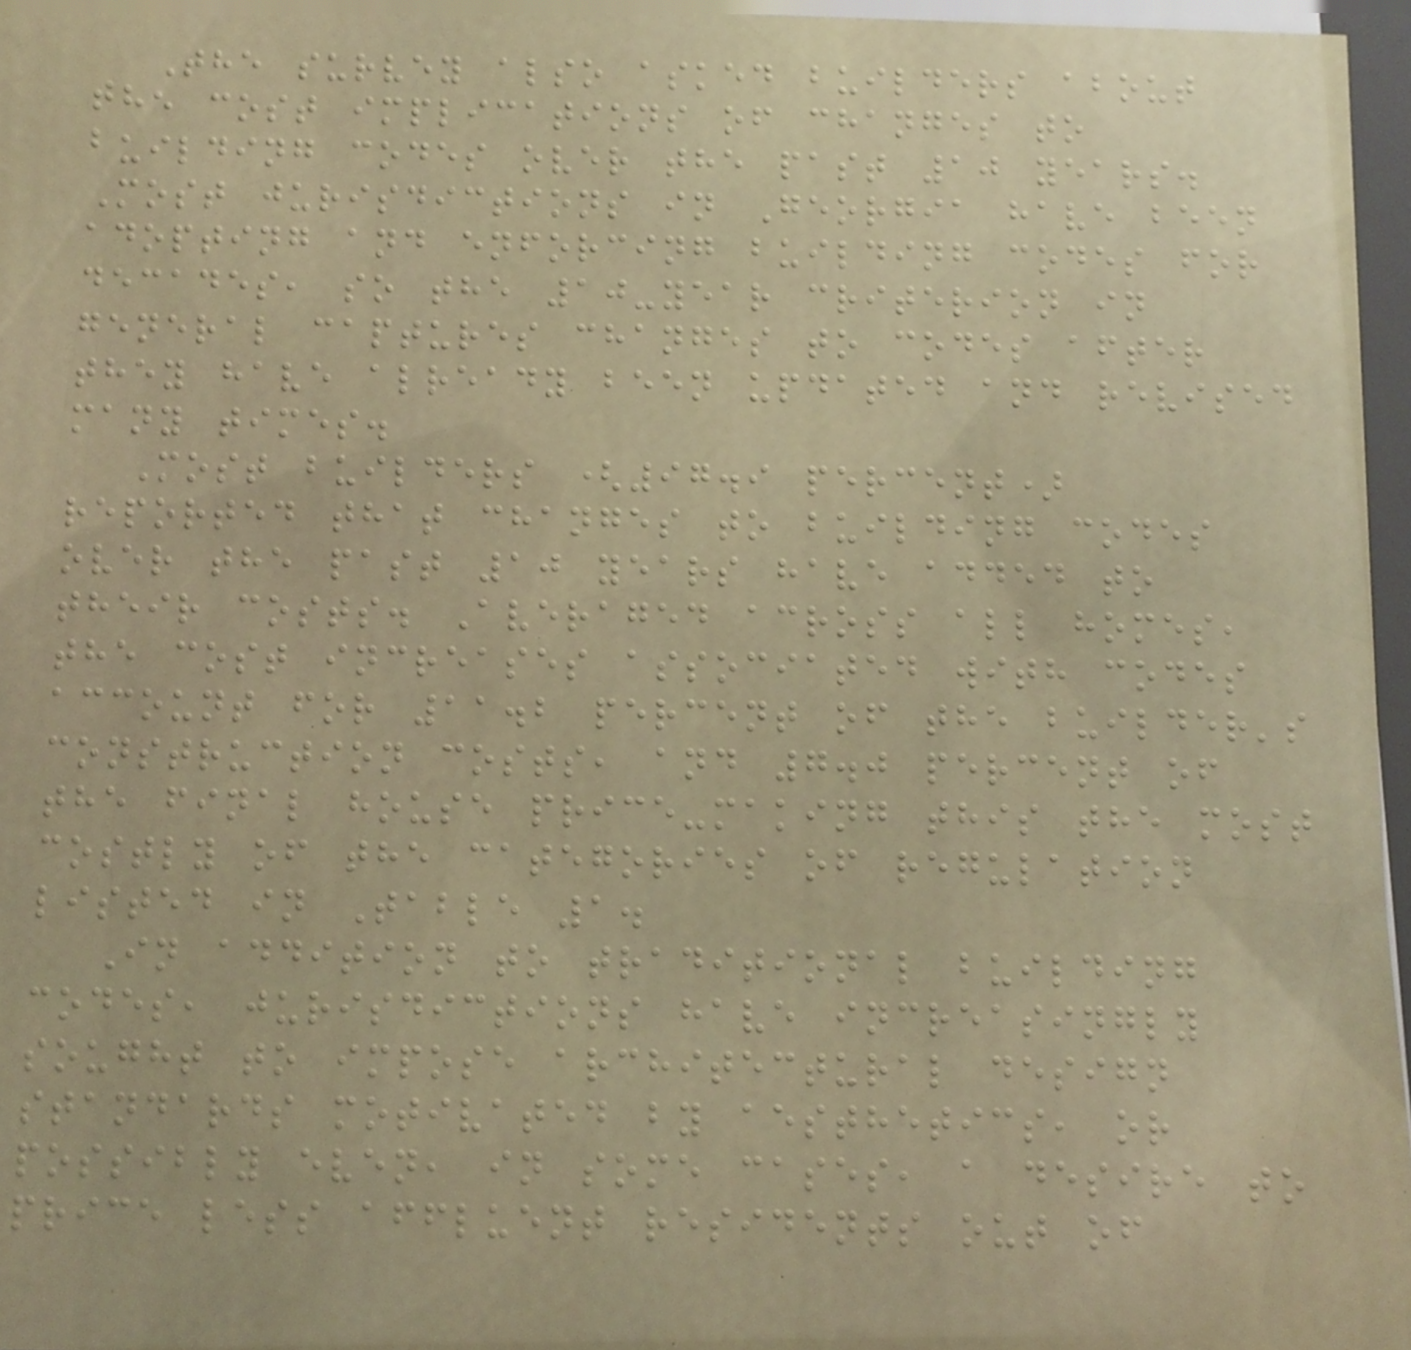The survey also asked builders about
the cost implications of changes to
building codes over the past 10 years.
Most jurisdictions in Georgia have been
adopting and enforcing building codes for
decades, so the 10-year criterion in
general captures changes to codes after
they have already been updated and revised
many times.
Most builders (97.9 percent)
reported that changes to building codes
over the past 10 years have added to
their costs. Averaged across all homes,
the cost increases associated with codes
account for 11.2 percent of the builder's
construction costs, and 7.0 percent of
the final house price-making this the most
costly of the categories of regulation
listed in Table 1.
In addition to traditional building
codes, jurisdictions have increasingly
sought to impose architectural design
standards motivated by aesthetics, or
possibly even, in some cases, a desire to
price less affluent residents out of
